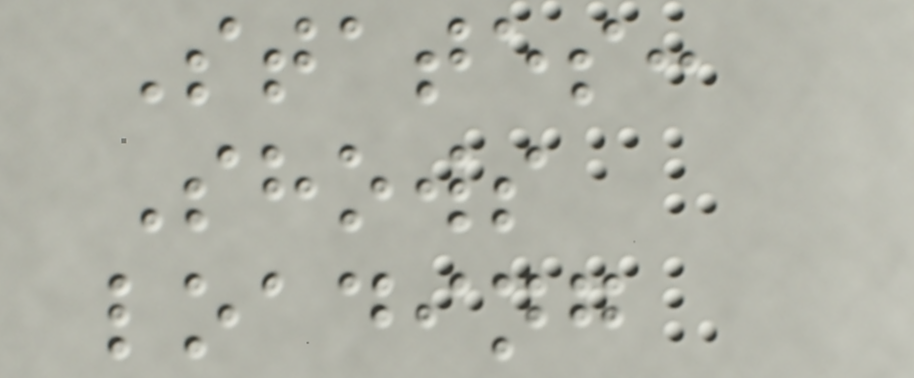States:
Shows
loading
